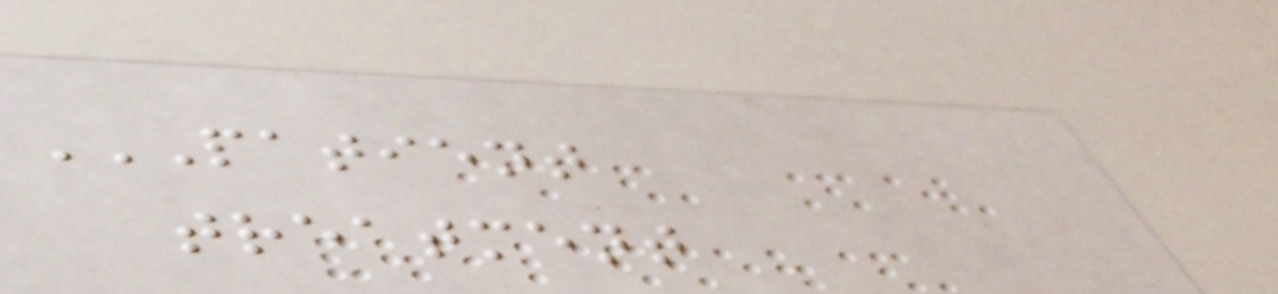PATIENT
TREATMENT
